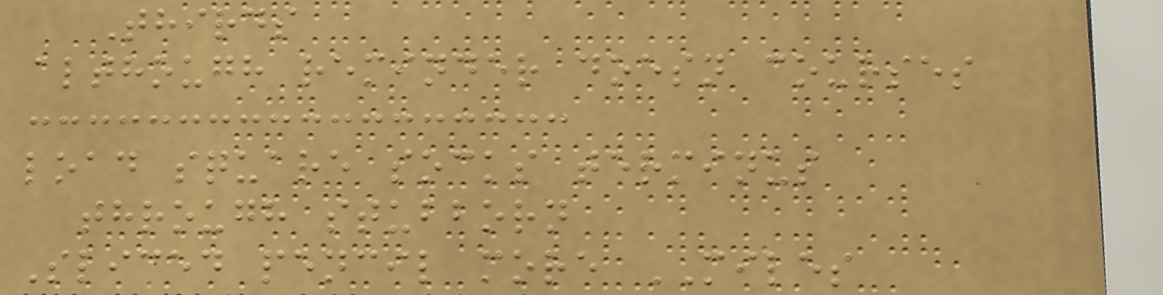Thirds
although reminder doesn courses
load square socks terminus
through stubborn
Sliced pencil more MILES
